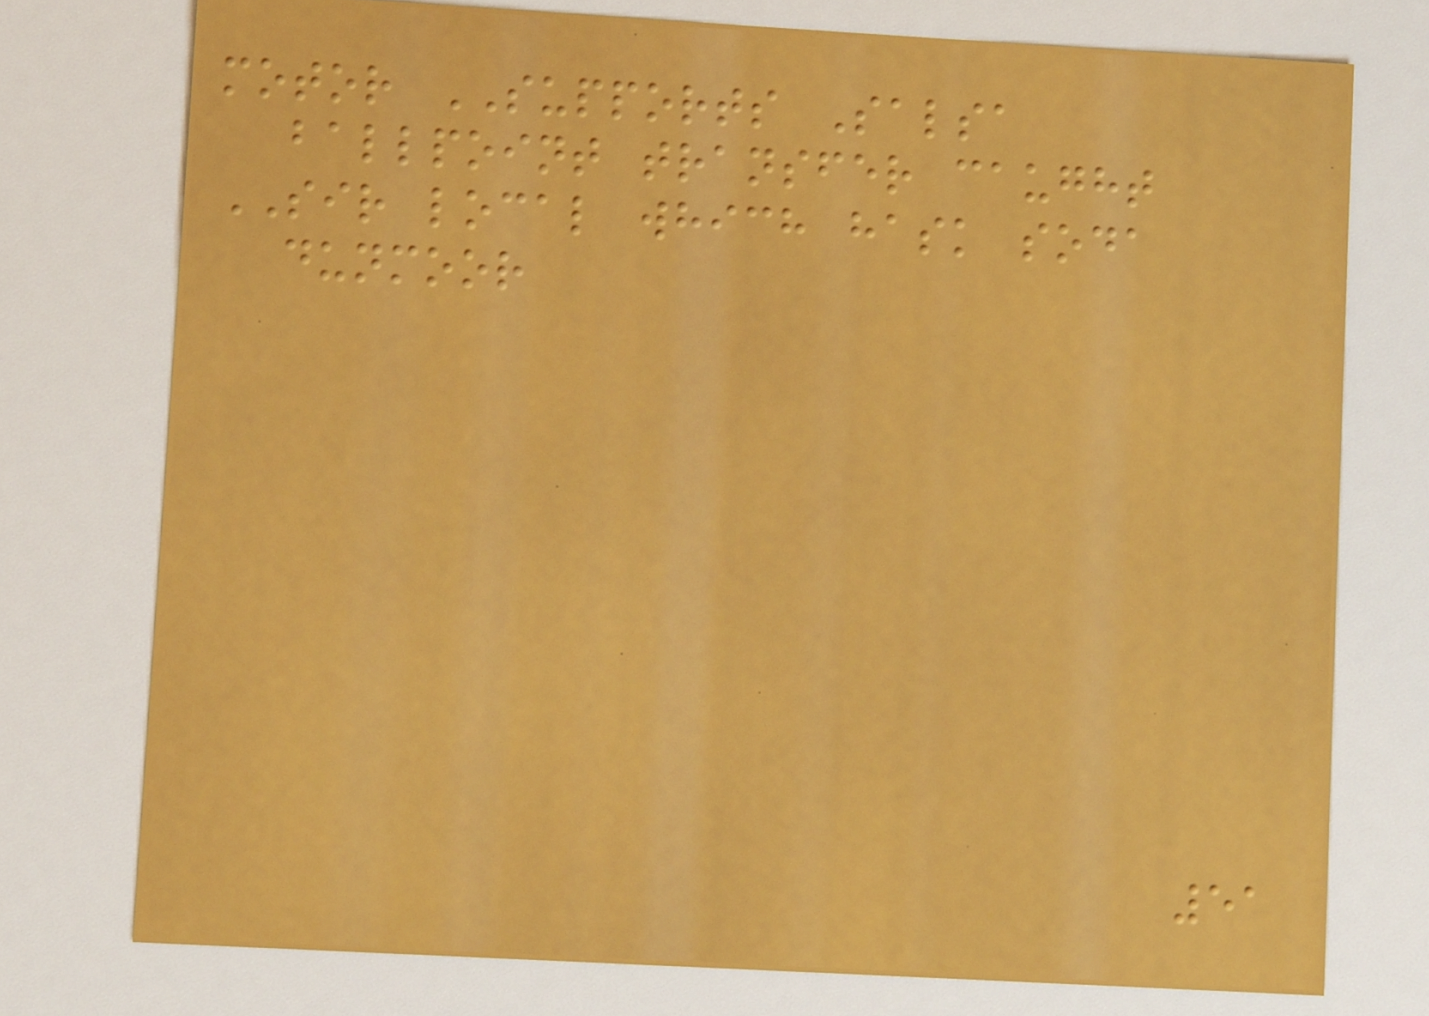motor SUPPORTS Salsa
ballpoint transfer caught
SIR local which hask soda
dunmoor
51
